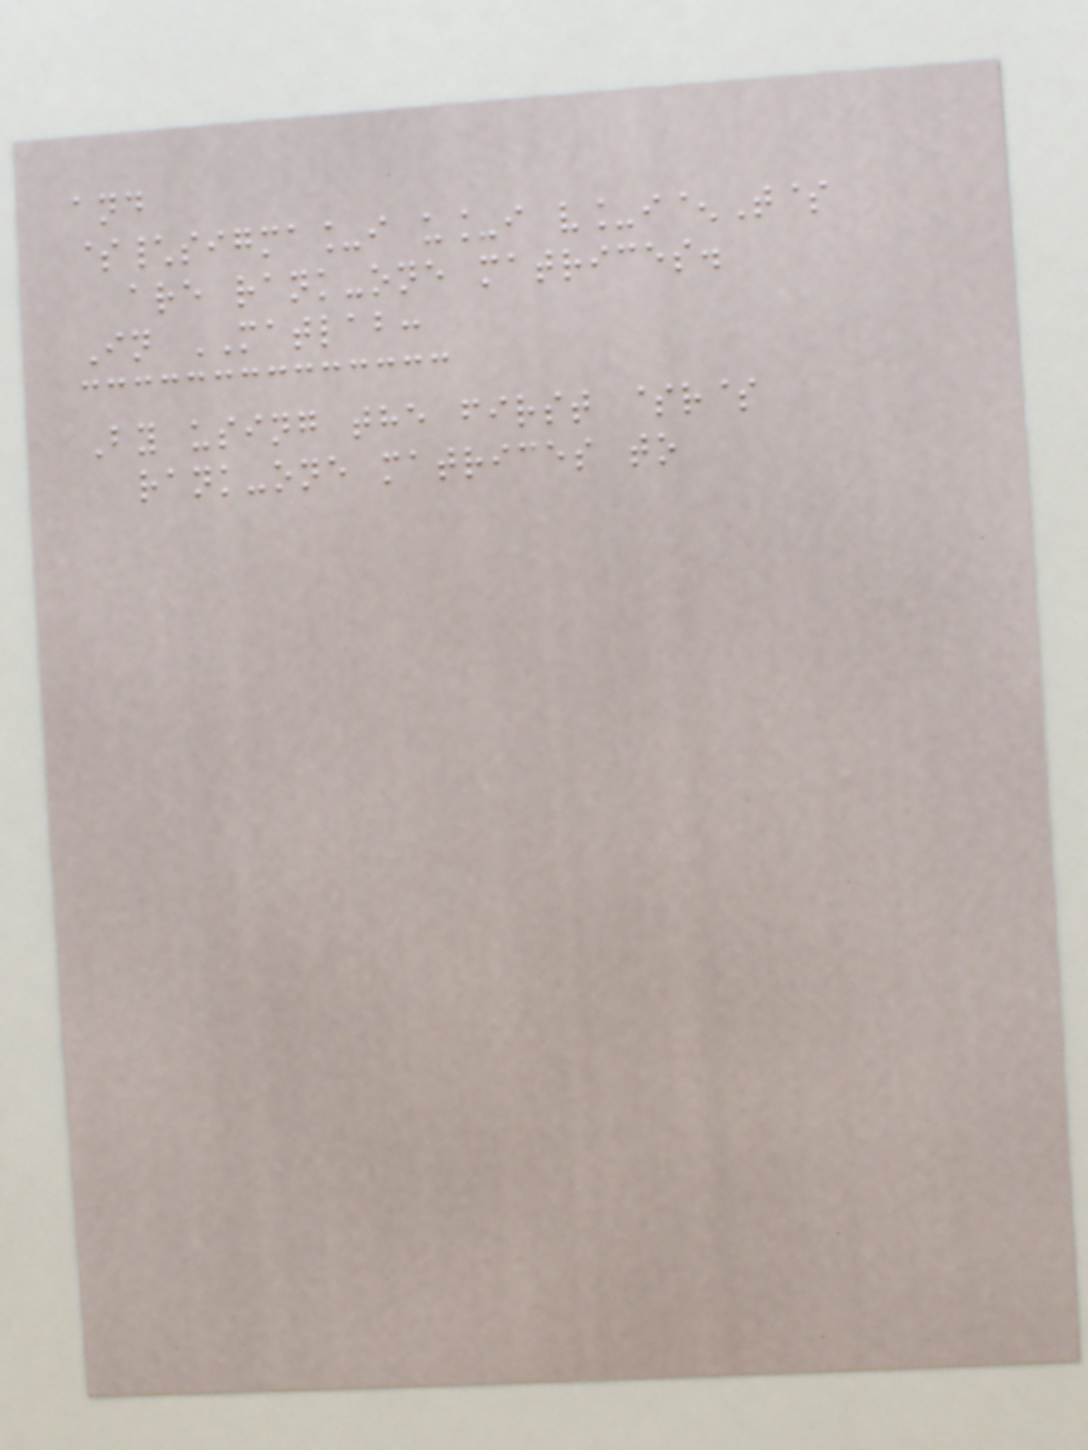and
$\sigma_i u_i v_i^T$
are rank-one matrices.
In MATLAB:
By using the first $r$
rank-one matrices to
